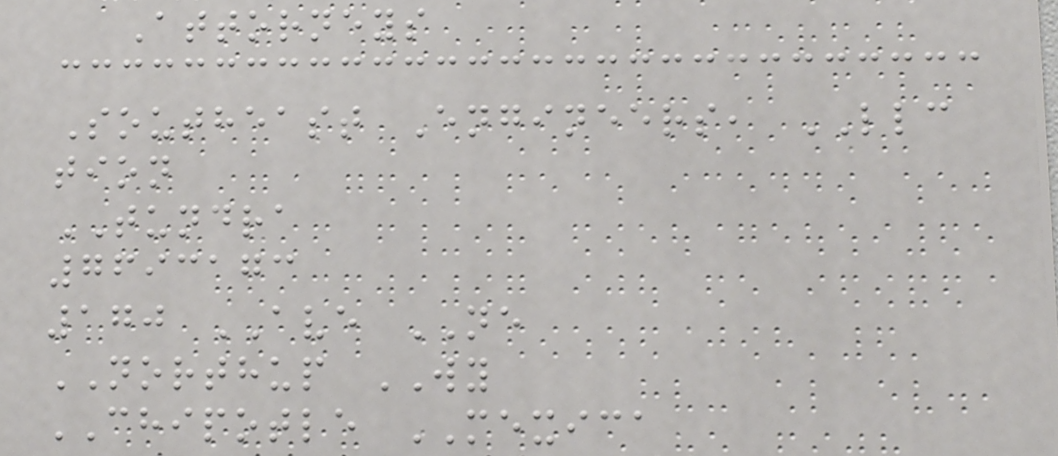Attorneys
Southeast Engineers, LLC
tion
TUNDRA
7693173
170 AVE NE
NORTHUP WY
CHIPOTLE MEXICA
